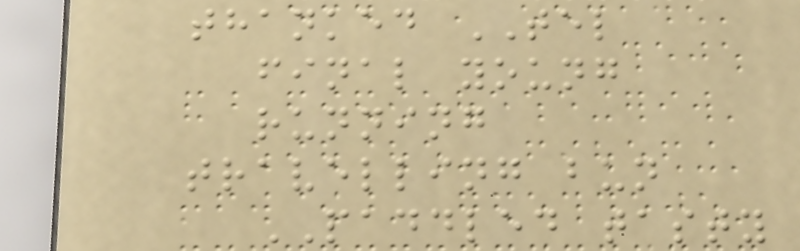thanked TEL
final young
running
travelling bun
PADDLED tasty
